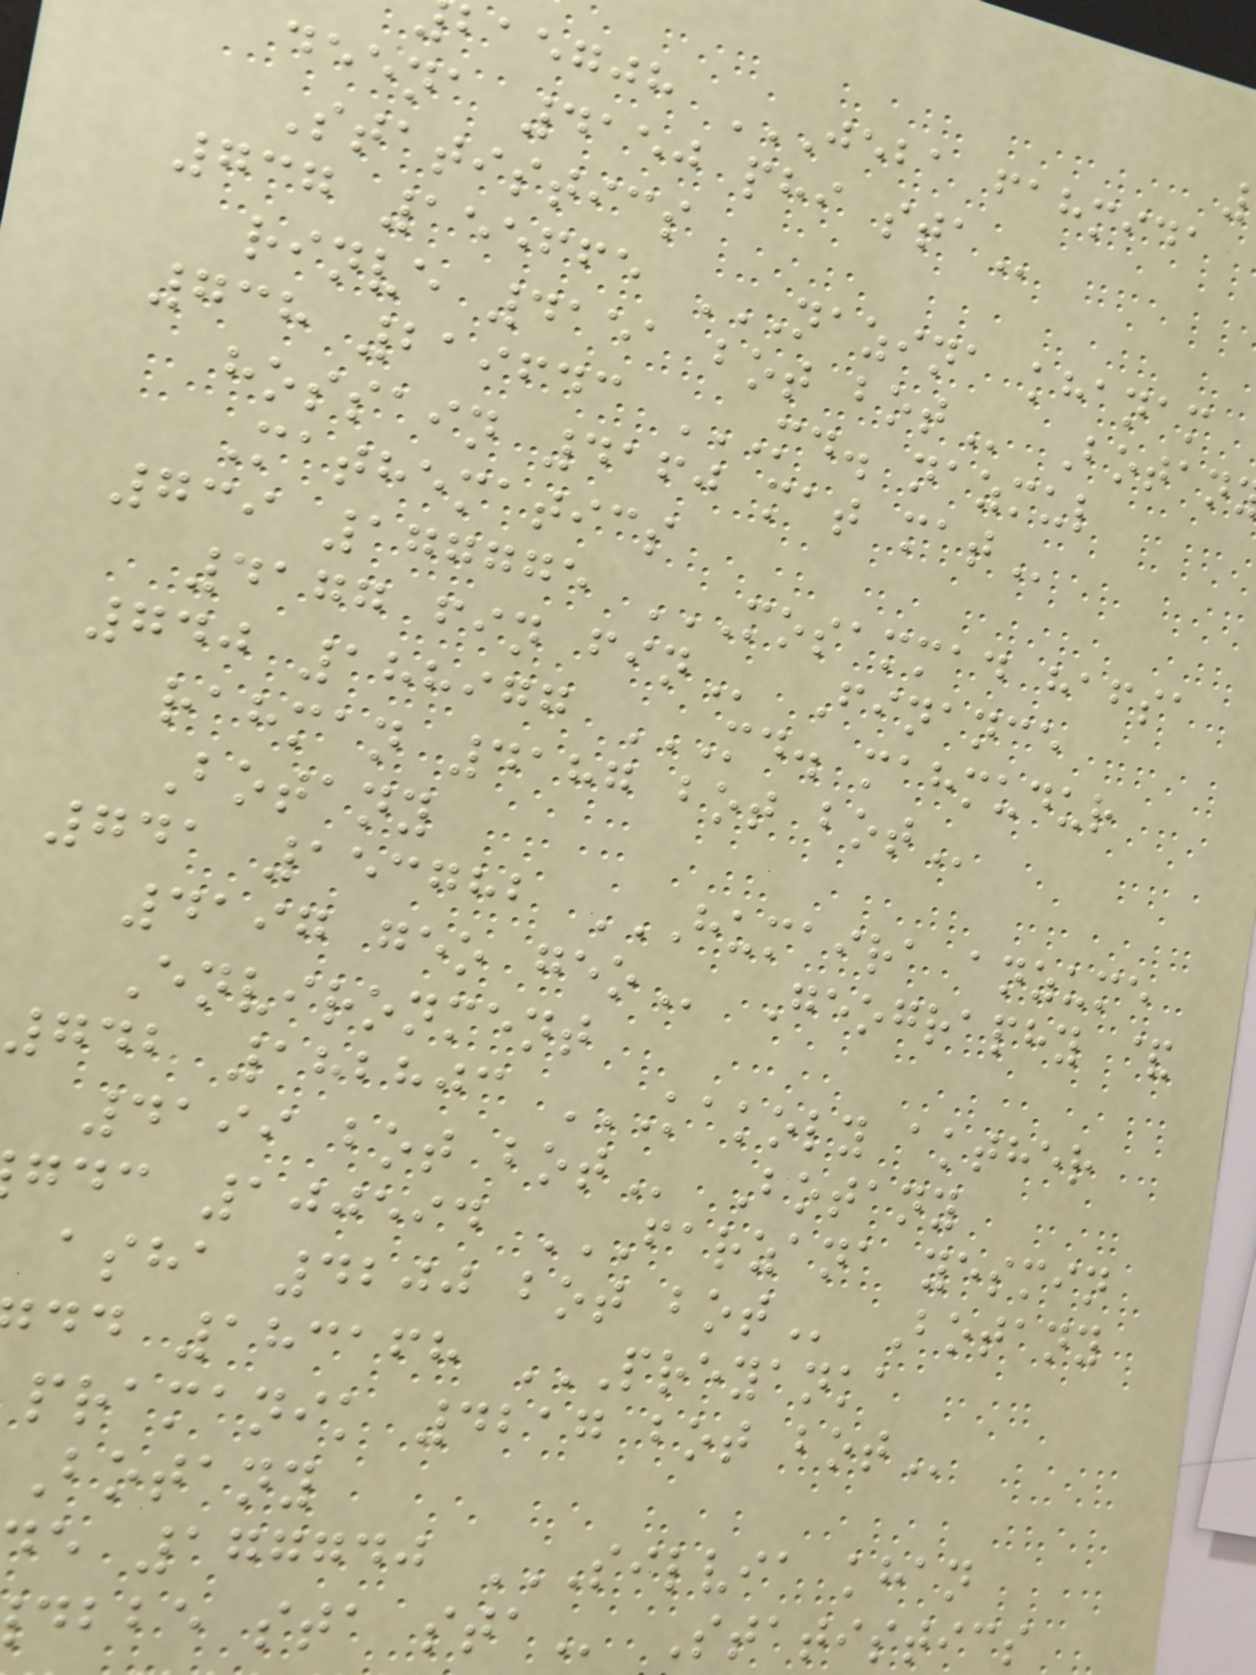deena 4150 phi
Statistics
737 155665 NAZINA KHANAM
rinve 4151 bot
738 219643 MD. NAZMUL
hossain 4160 mat
Mathematics
739 177775 MOSAMMAD HAFSA
4177 fin
740 188977 MD. MAHMUDUR
rahman 4187 bot
Botany
741 153782 HUMAIRA ANZUME
4197 geo
Environment
742 182803 KAKOLY AKTHER
4199 bot
asha 4200 bot
pramanik 4217 bot
Botany
dbbe sta
